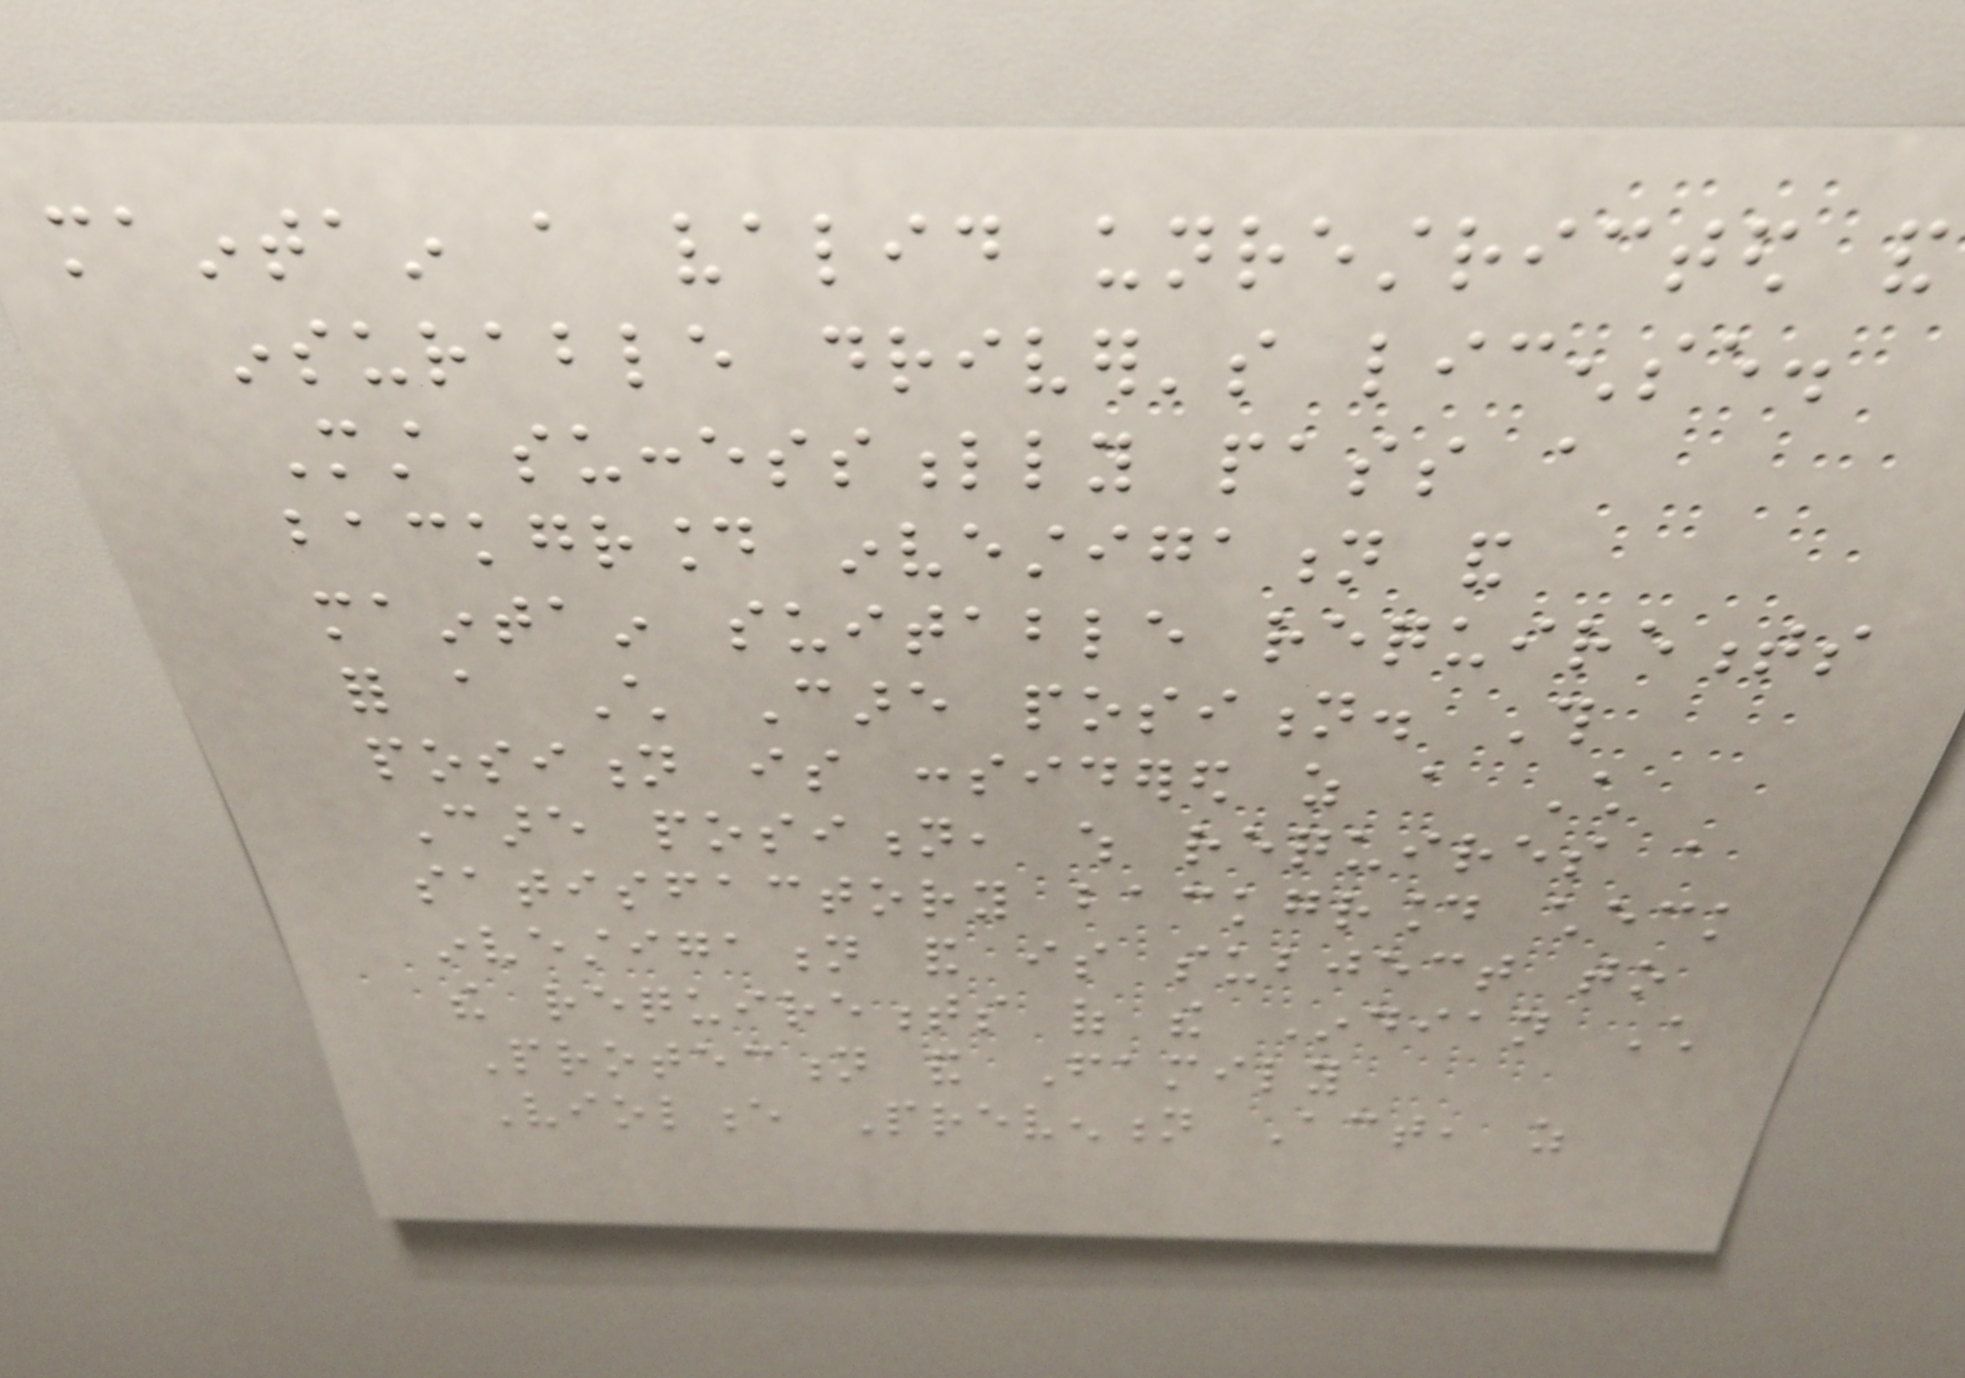maintain a valid unrestricted and
insurable driver's license.
Must successfully pass a
background investigation and
maintain suitable requirements
for a Child Care position. This
position is considered as a Child
Care position, which requires a
satisfactory background check
investigation and is subject to
the requirements of the Indian Child
Protection and Family
Violence Prevention Act, as
